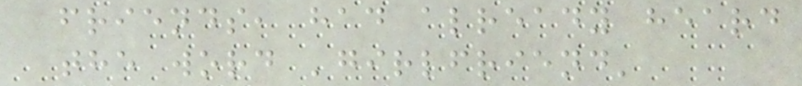friends, had already heard
the word 'girlfriend'
